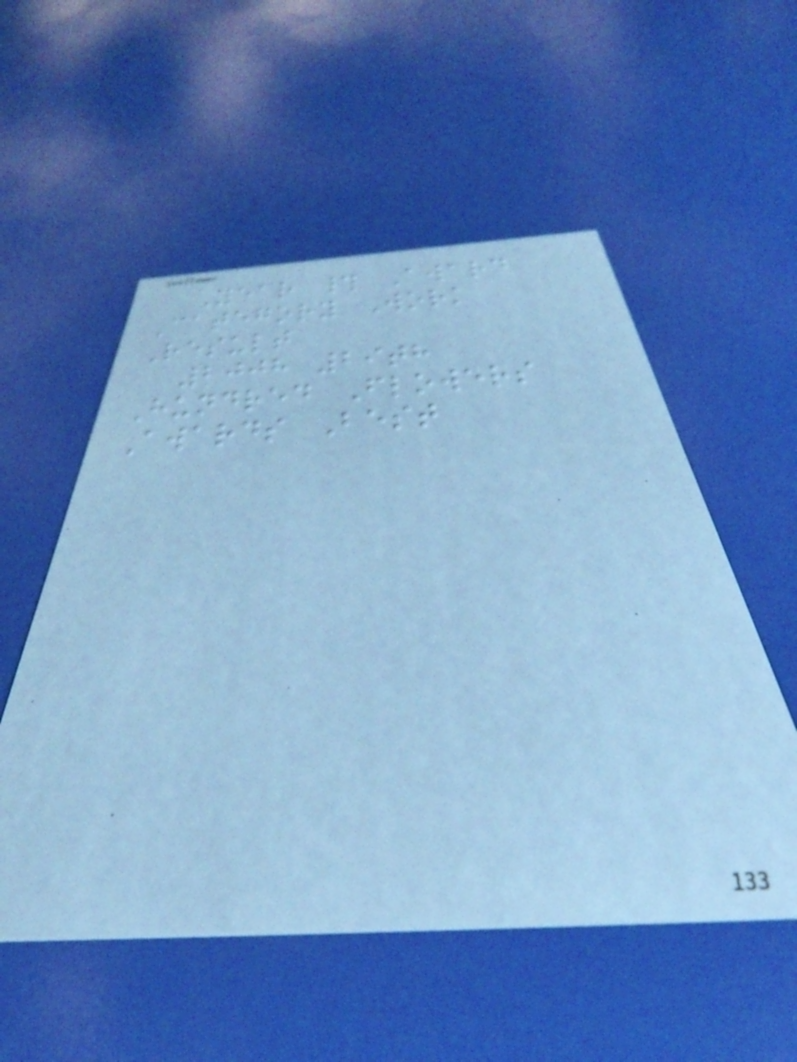Year # Award
Category Work
Result
2008 29th
Hundred Flowers
Awards Best
